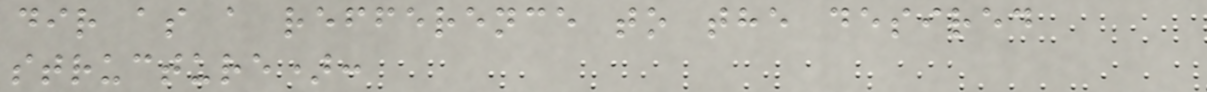dir as a refference to the desired
structure):
